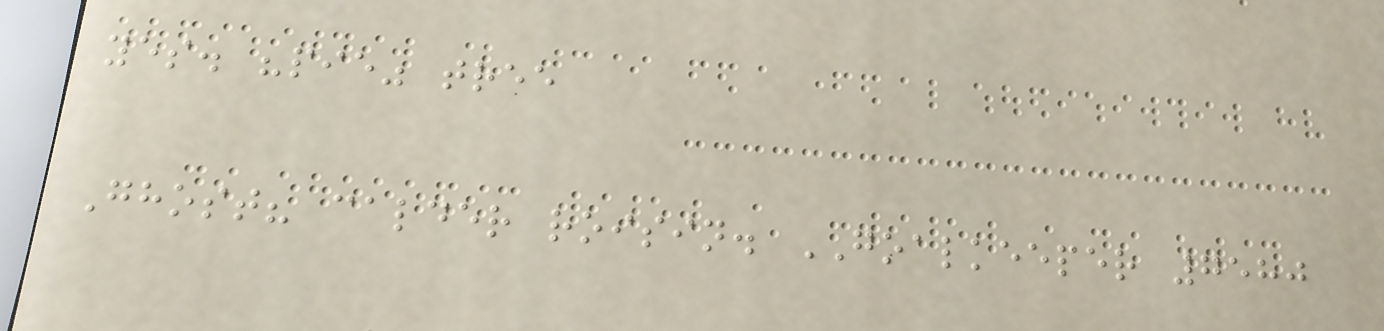yes. "pie" tree
Ghost? calder roisin. GOALKEEPER 7580
